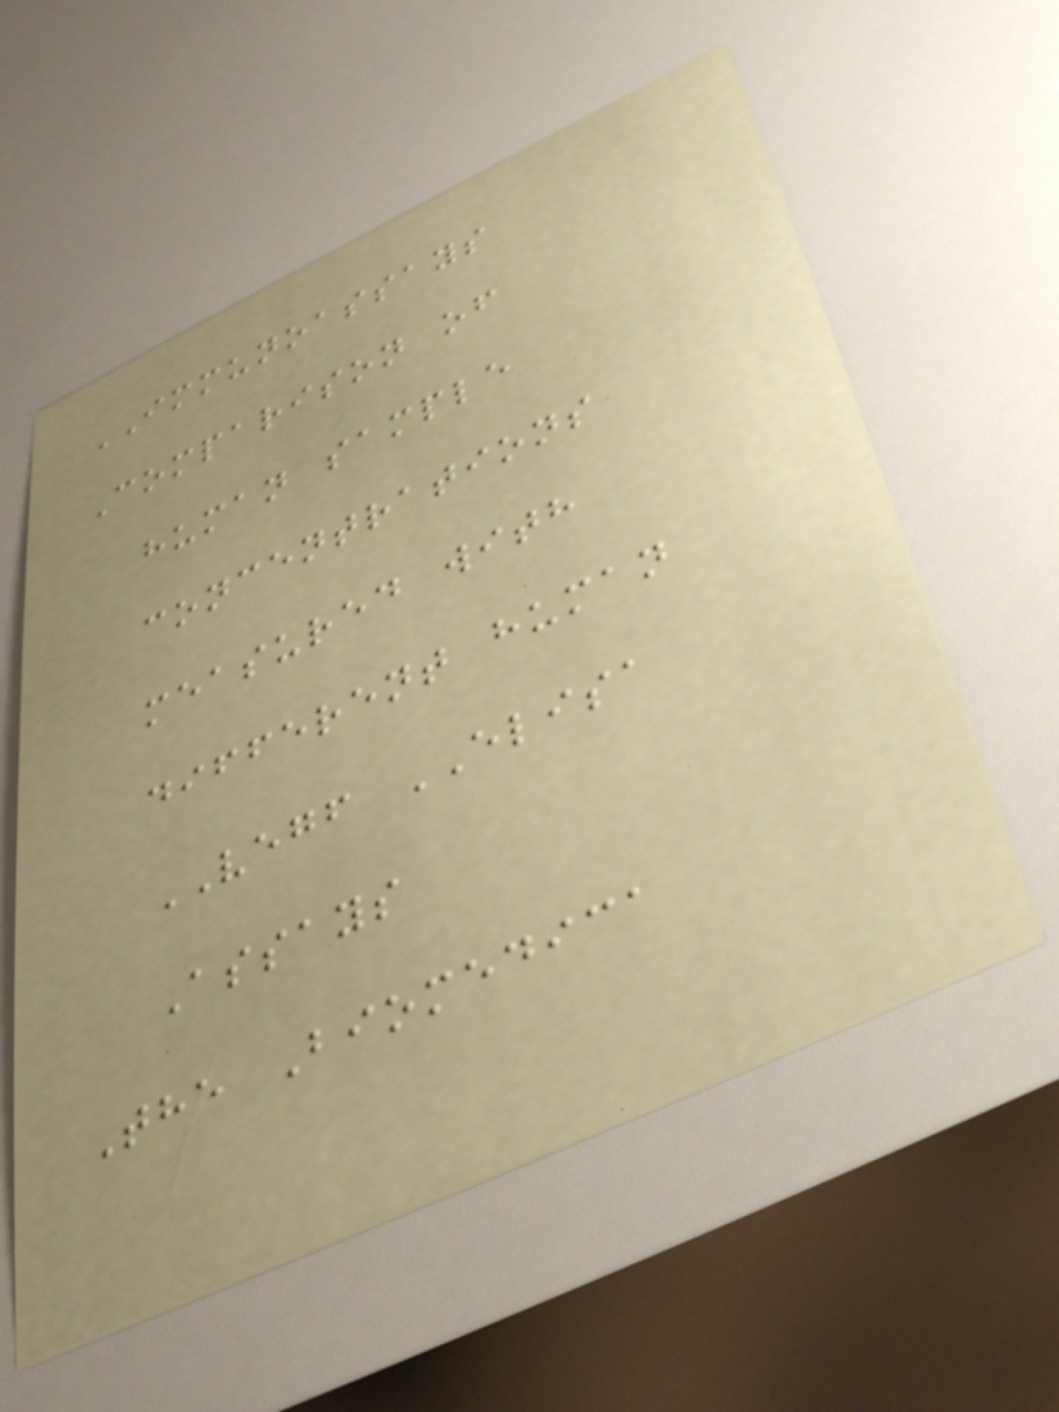IMMUNOASSAYS
Comparison of
human sample
concentrations
measured with
different human
VEGF ELISA
Assays
The Biomedica
